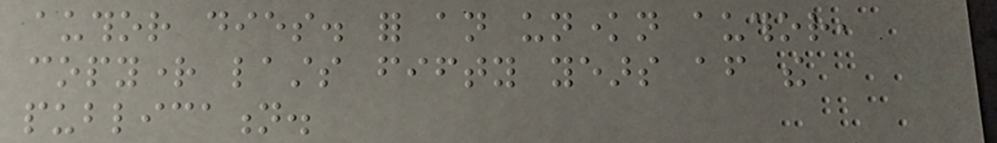author dies. for an unknown author,
copyright lasts fifty years after the
publication.
